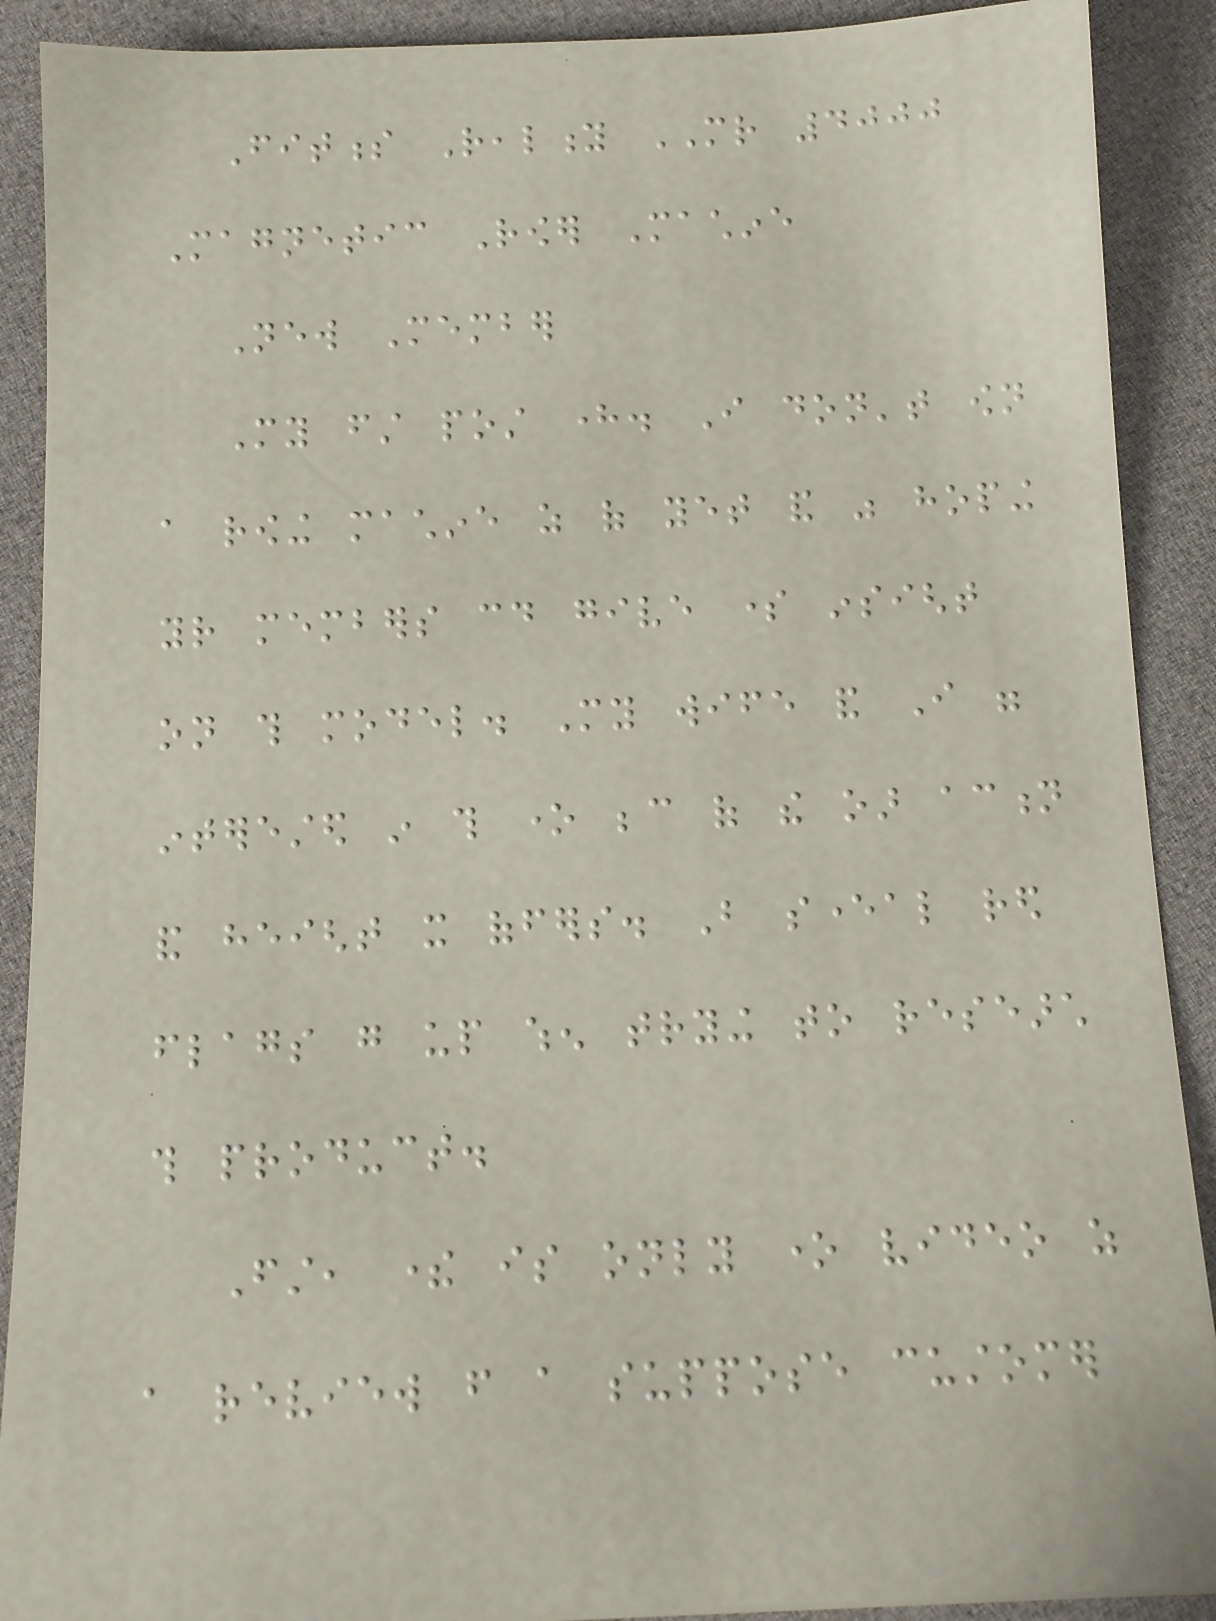Fitness Reality MR 4000
Magnetic Rower Machine
New Member
My first post here. I don't own
a rowing machine as of yet and was hoping
your members could give some insight
on this model. My wife and I were
interested in this one because of the oar action
and height it offers. But several red
flags go up when trying to research
this product.
First, there is only one video as
a review from a suppose customer
